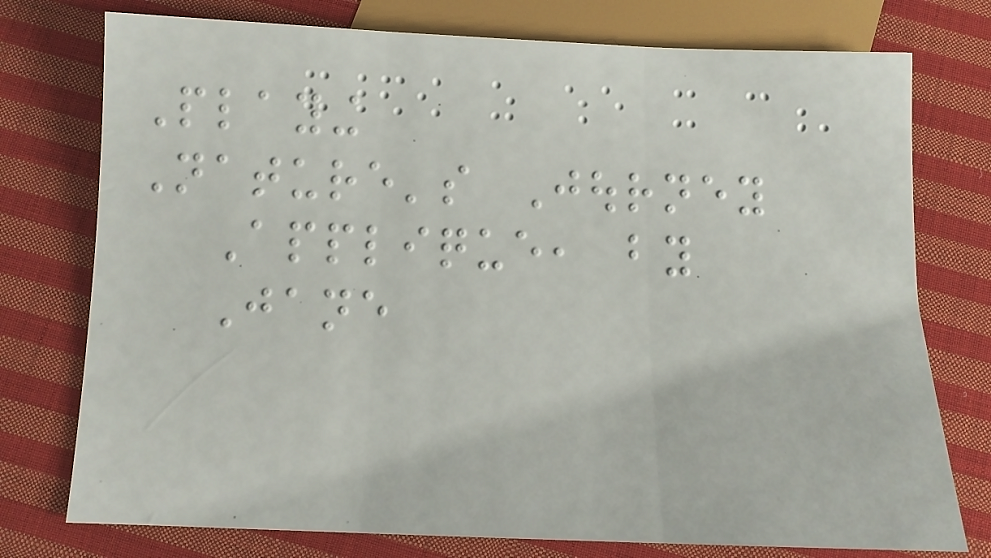Playing
Nature's Journey
Applique, by
Jane
